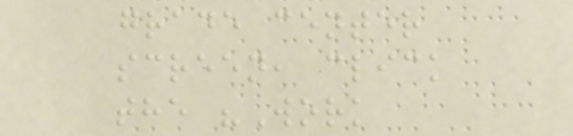grade center
screen, click
the "Work
